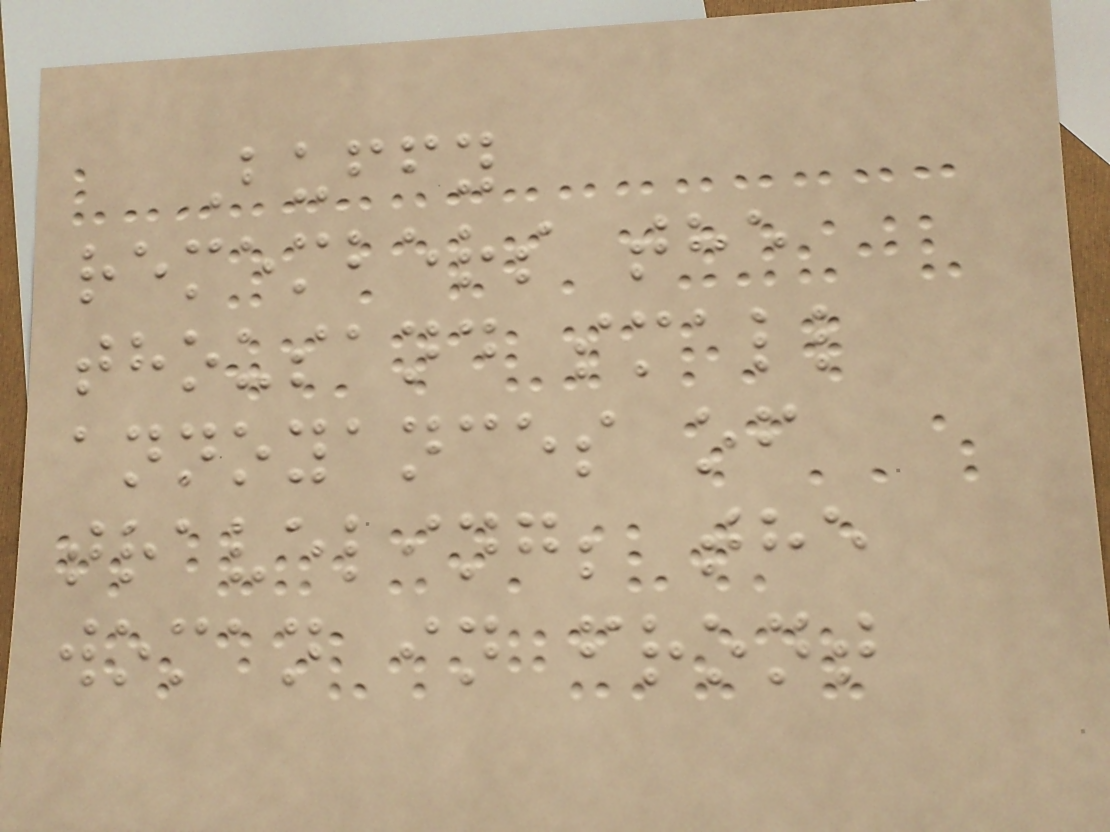Buffy
remembers the
thousand small
annoyances of
traveling; the
woman in front
